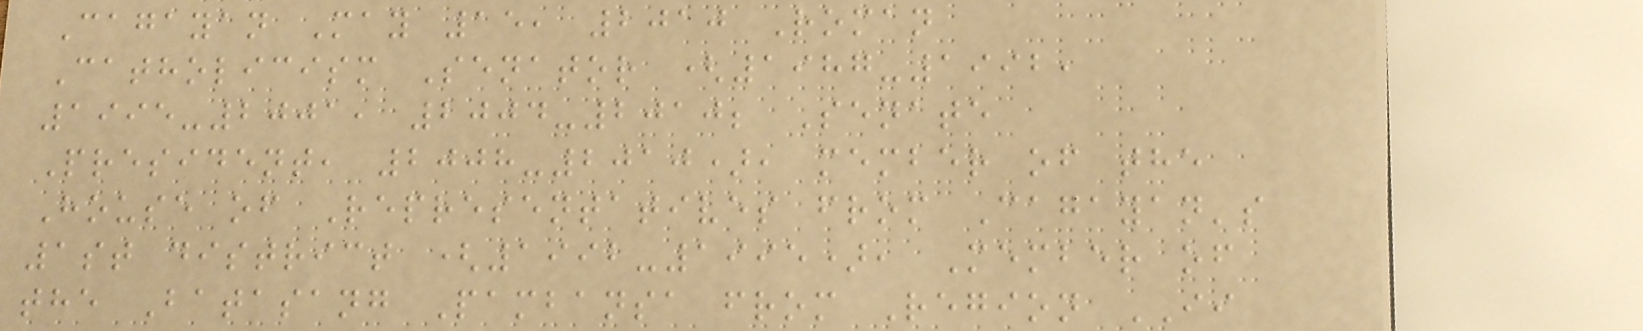Cagayan May 15, 2010 Roman
Catholicism Senator (1987-1992,
1995-2001, 2004-2010; Senate
President, 2008-2010), member of the
House of Representatives from Cagayan's
1st district (1992-1995), Member of
the Batasang Pambansa from Region II
